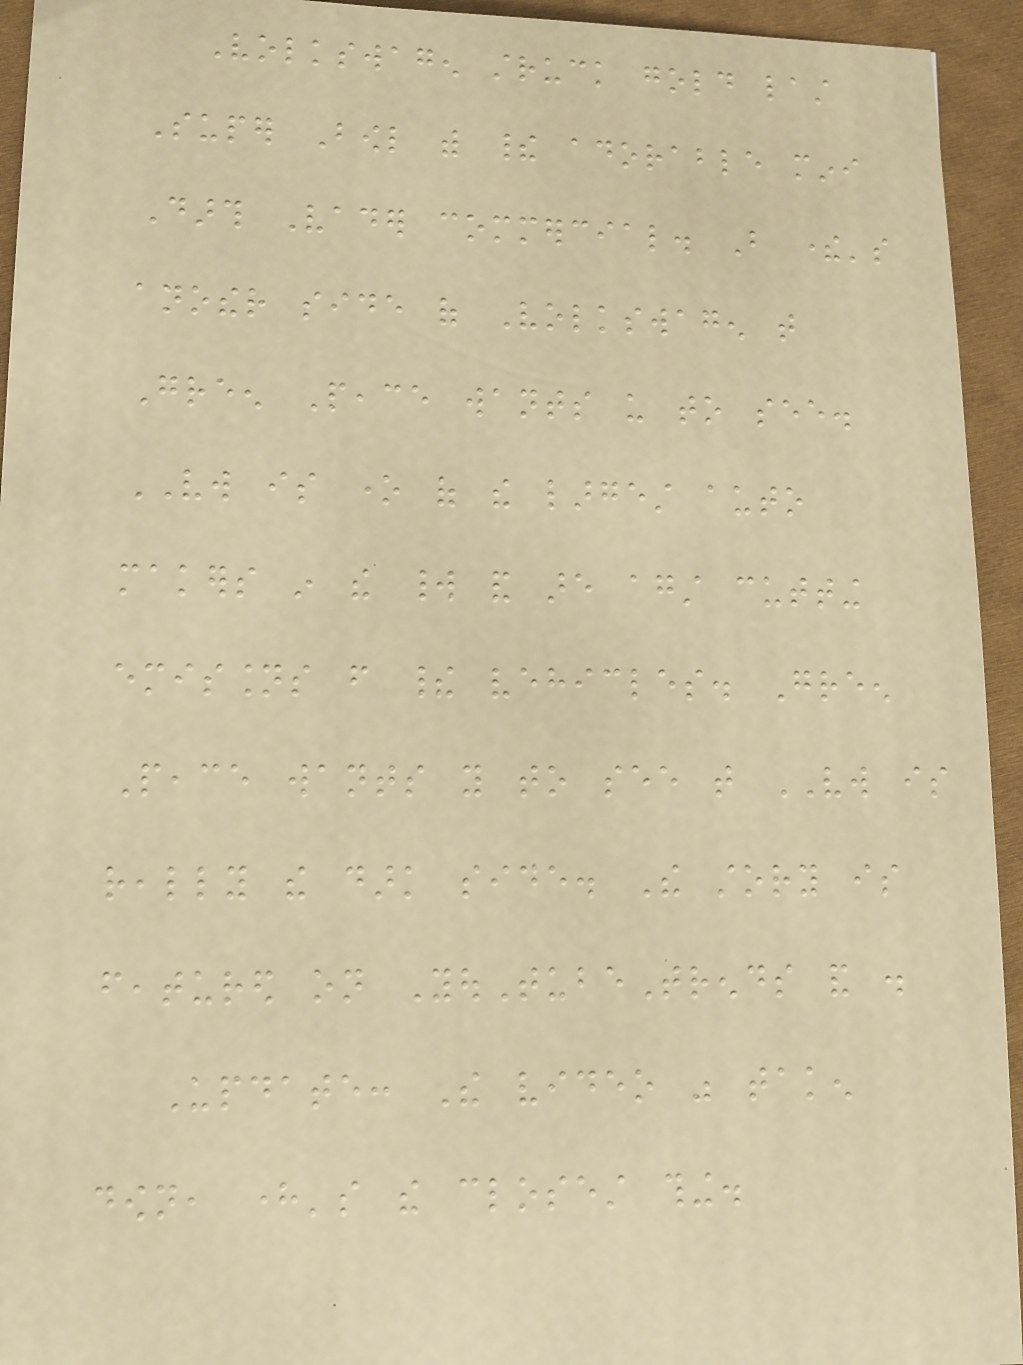Volkswagen struck gold last
Super Bowl with their adorable mini
Darth Vader commercial. But there's
another side of Volkswagen that
Green Peace wants us to see.
VW is one of the largest auto
makers in the world and are against cutting
emissions from their vehicles. Green
Peace wants you to see that VW is
really the dark side. The story is
featured on YouTubeTrends and .
Update: The video was taken
down, here's the closest thing.
